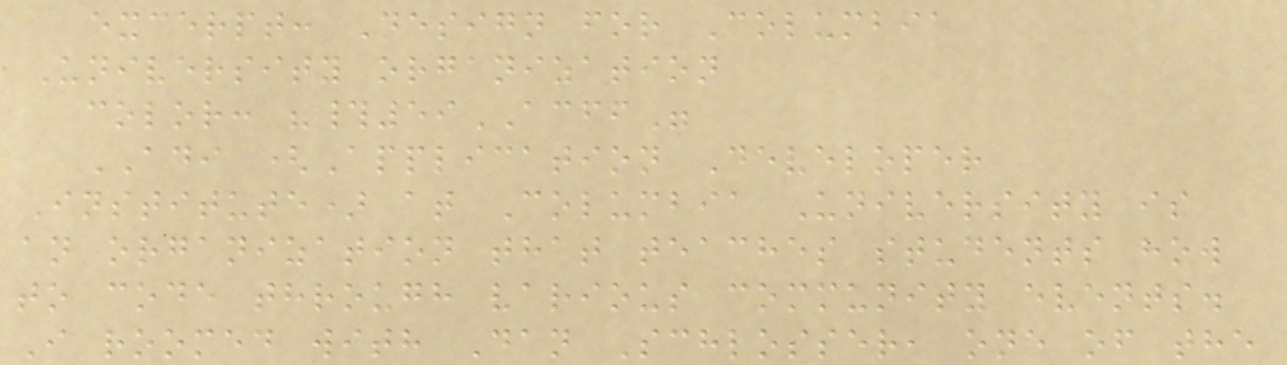excerpt: Design for Columbia
University organization
color: "#59ACFF"
ADI (Application Developer
Institute) at Columbia University is
an organization that teaches students how
to code through various community events.
I roomed with Dan Schlosser, one of the
